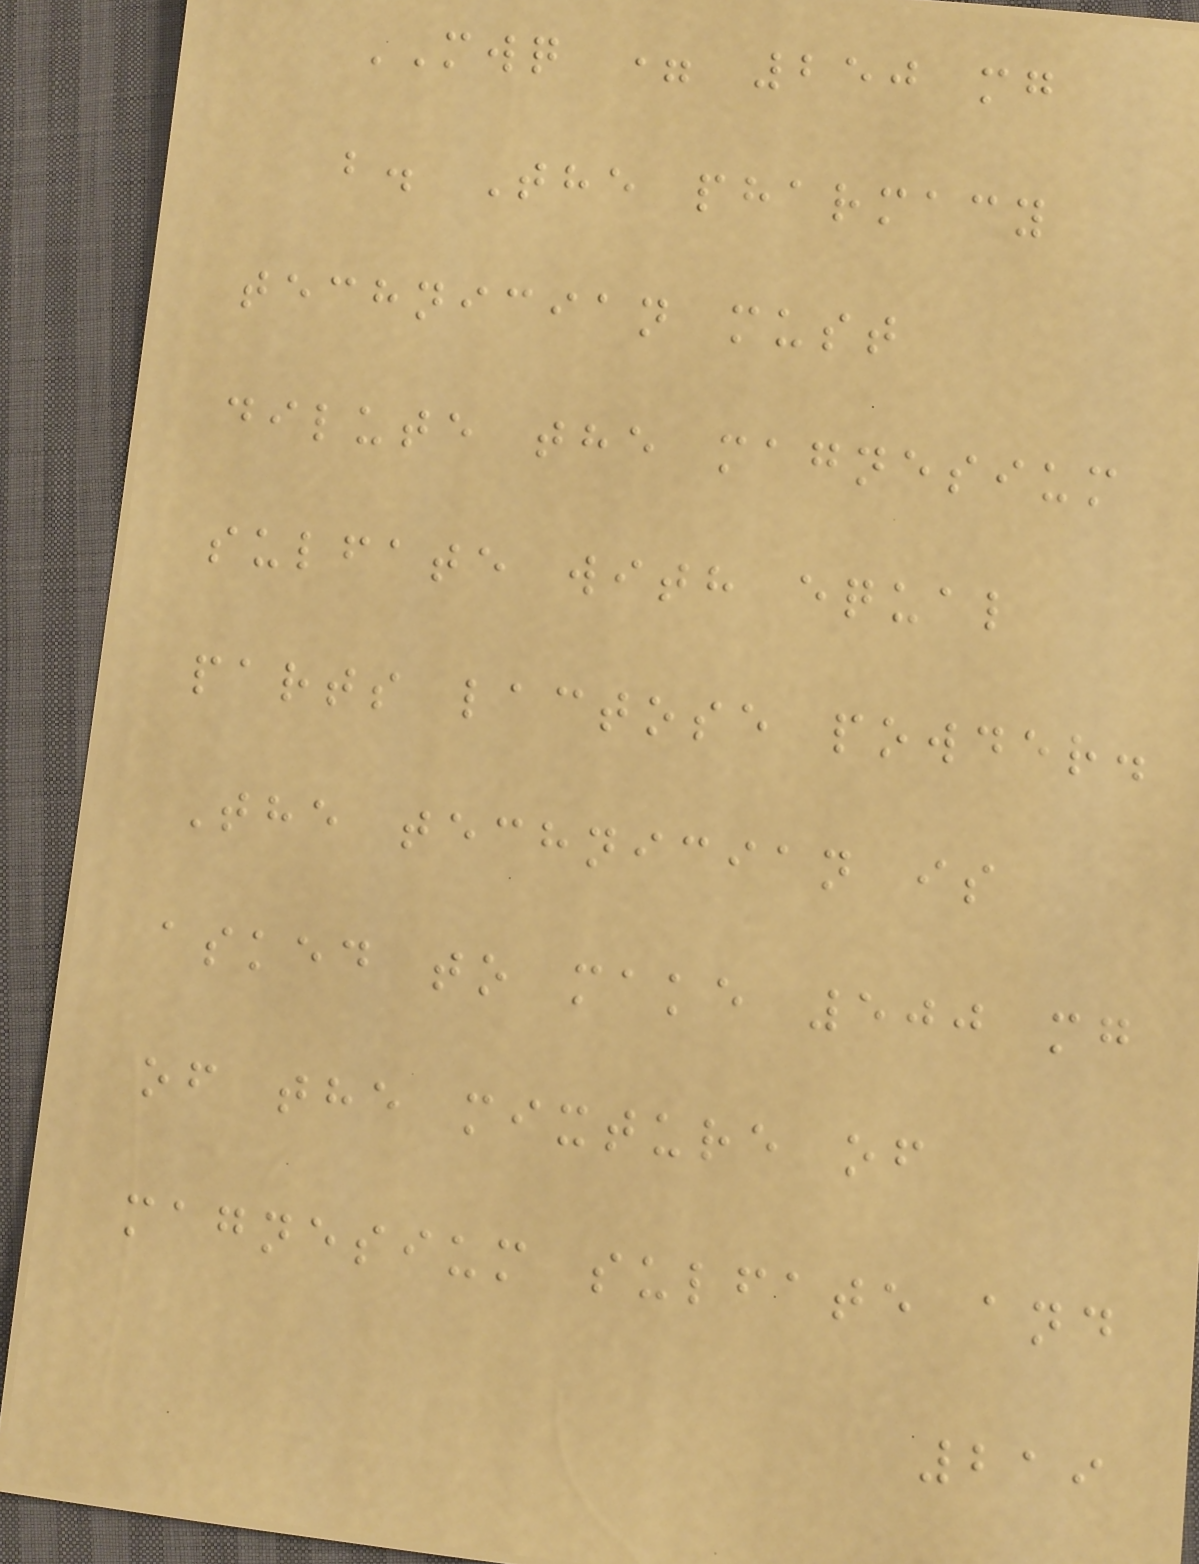MWQ = 250 mg
b. The pharmacy
technician must
dilute the magnesium
sulfate with equal
parts lactose powder.
The technician is
asked to make 500 mg
of the mixture of
magnesium sulfate and
219
